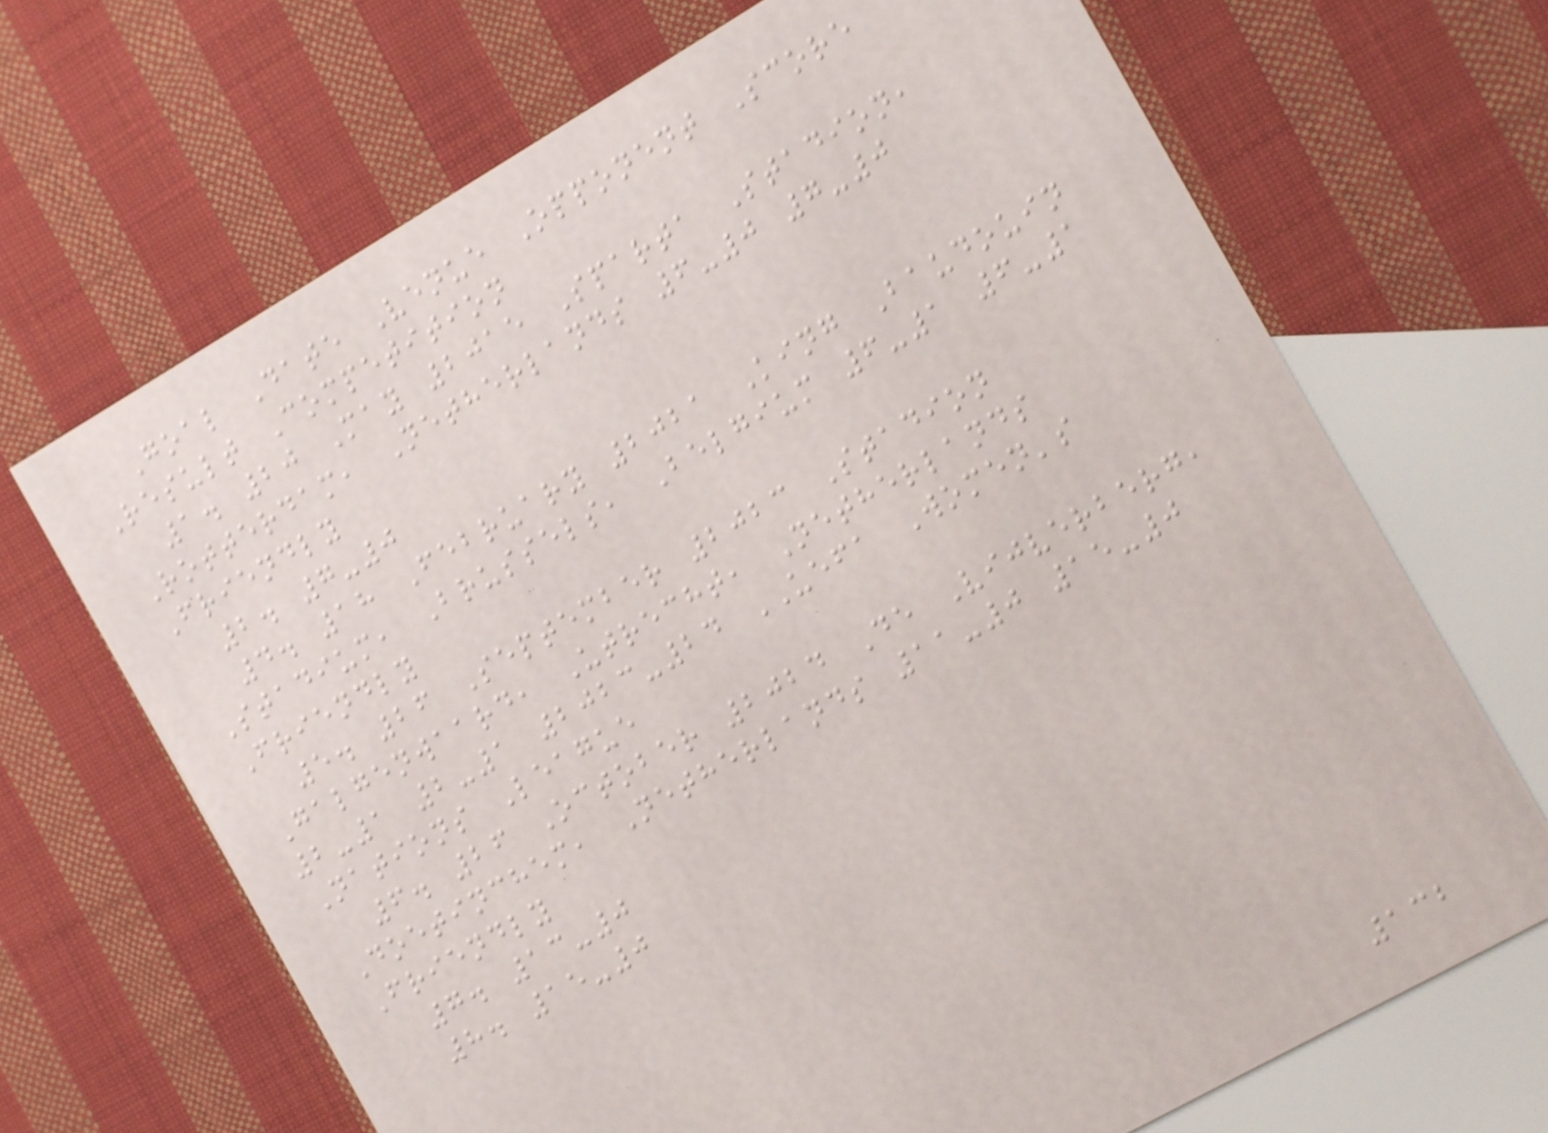Goal Date Venue Opponent Score
Result Competition
1. 20 May 2015 Sparta Stadion,
Rotterdam, Netherlands 6-0 7-0
Friendly
2. 7-0
4. 18 February 2021 King Baudouin
Stadium, Brussels, Belgium 6-1 6-1
Friendly
5. 26 September 2023 Stadion
Galgenwaard, Utrecht, Netherlands
2-1 2-1 2023-24 UEFA Women's
Nations League
6. 26 October 2024 De Vijverberg,
Doetinchem, Netherlands 11-0 15-0
Friendly
7. 13-0
8. 15-0
132
